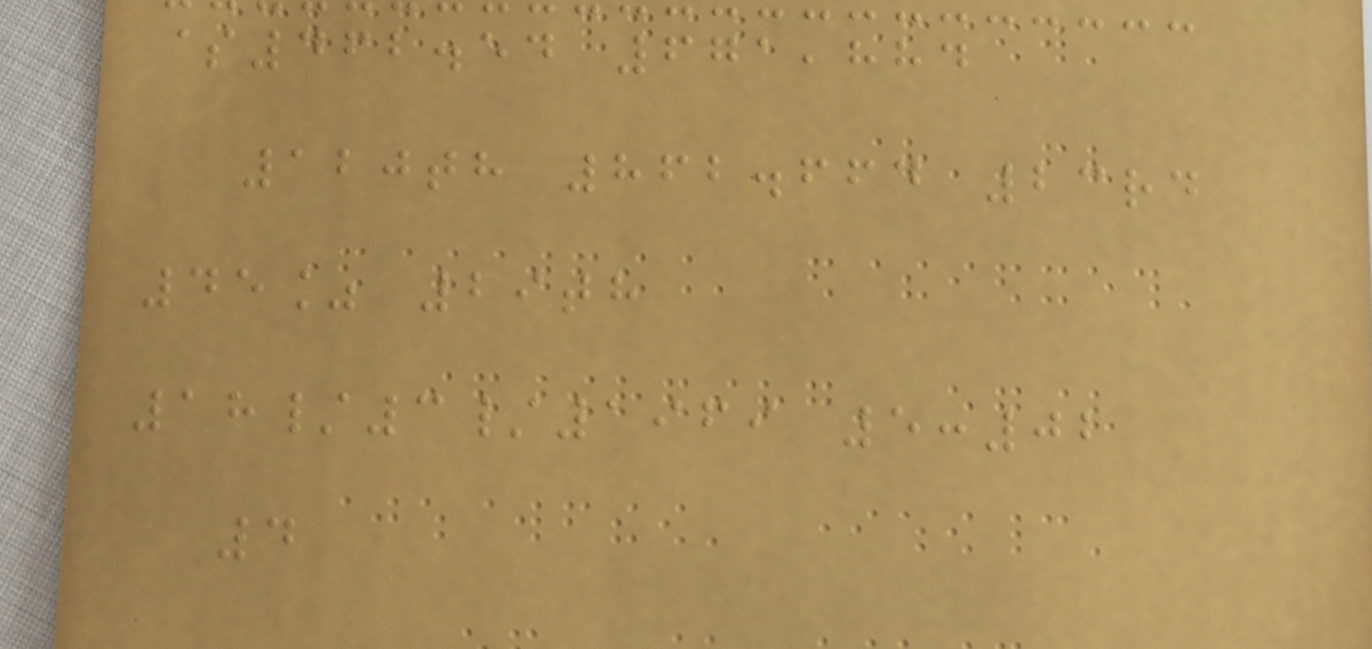$462.54 671,884
120th 862.664 23rd
45% 29th
18/3/1969 5:02
4
